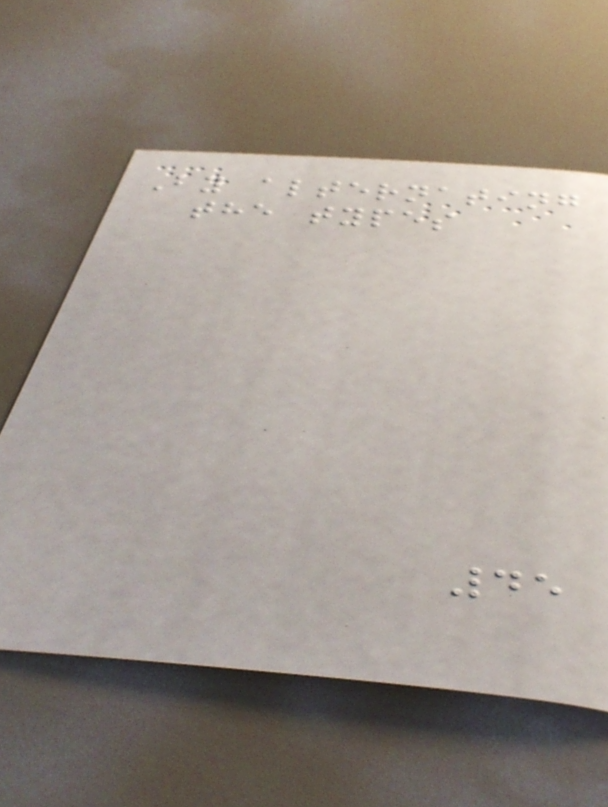By alternating
the types
45
